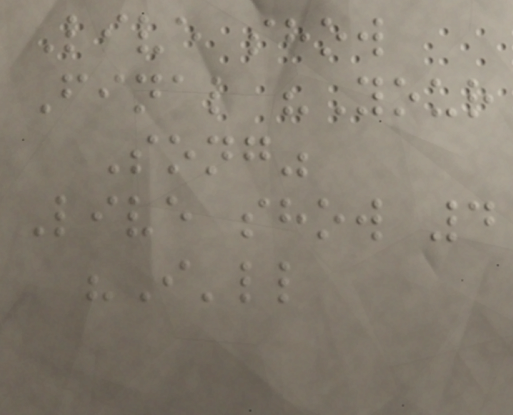Live show
Final "Your
Song"
Live show 4
"I'll
